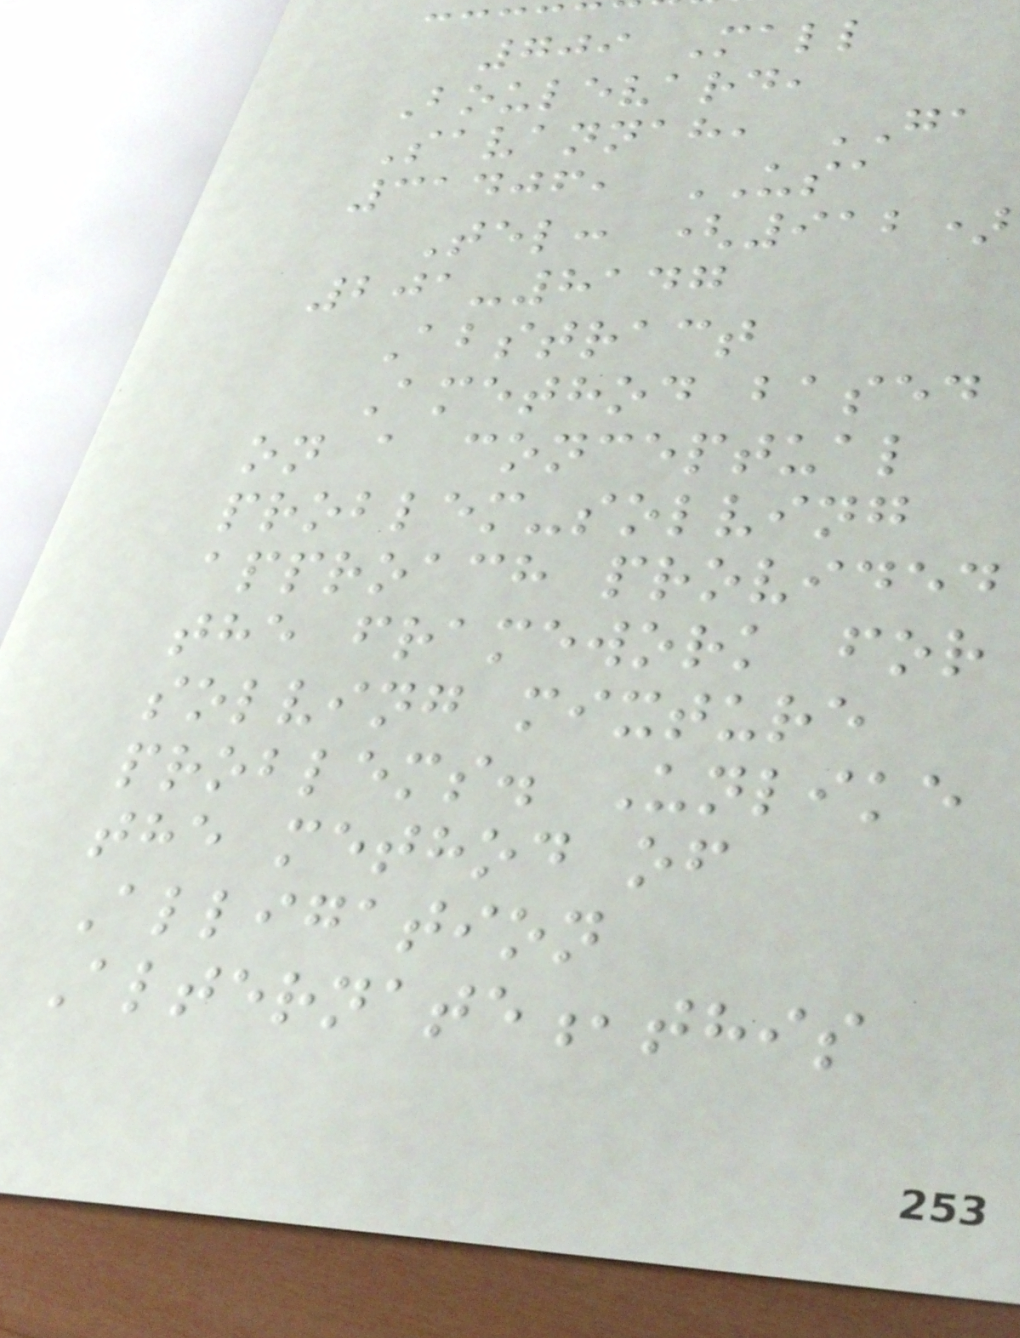709 Mall
Boulevard,
Savannah, GA
31406, USA
Tel: (912)
201-8147
Abstract
Amethod based
on a conceptual
problem-solving
approach provided
the framework for
solving mixture
problems. Unlike
the method of
Alligation
Alternate,this
